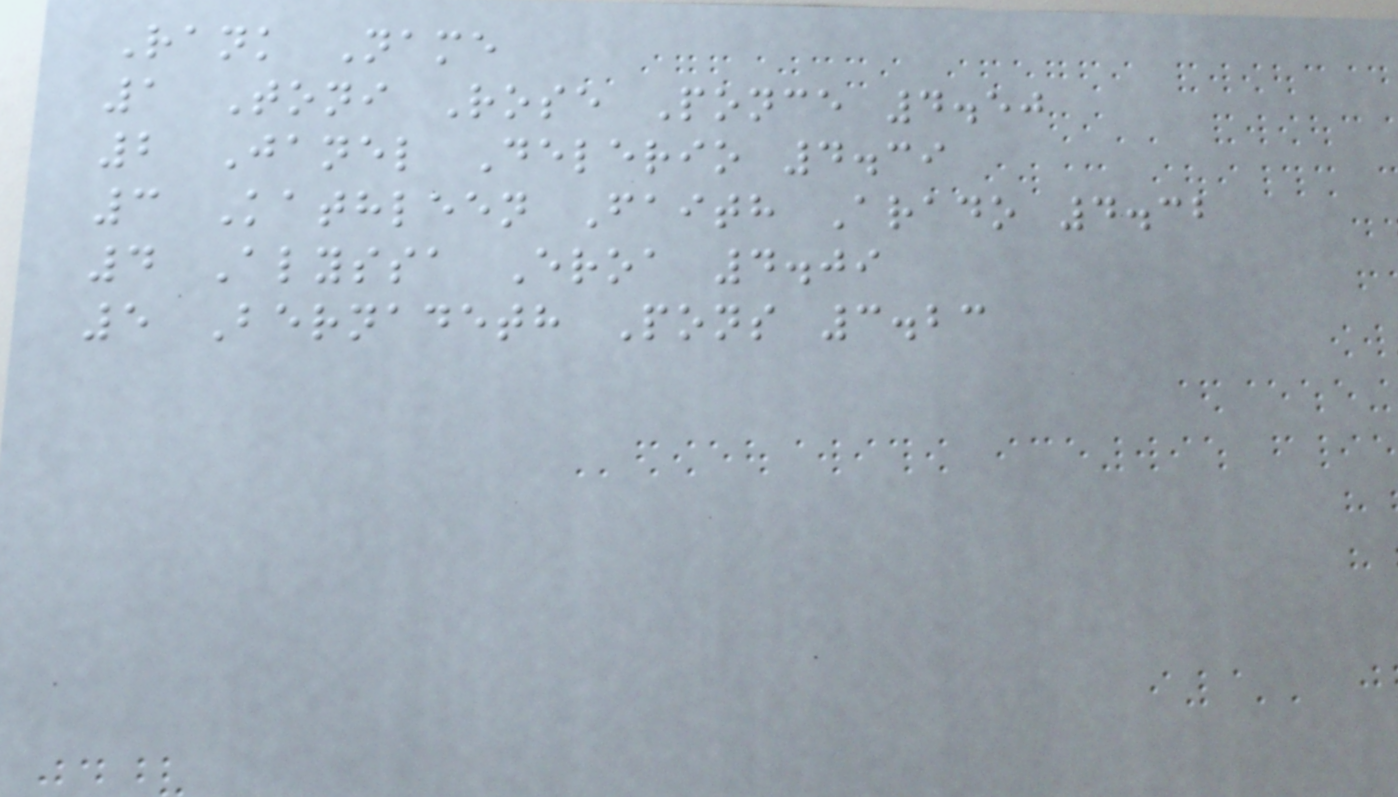Rank Name
1 Toni Rose Ponce 4.50
2 Janel Delerio 4.39
3 Kathleen Faith Arado 4.32
4 Alyssa Eroa 4.09
5 Bernadeth Pons 3.23
